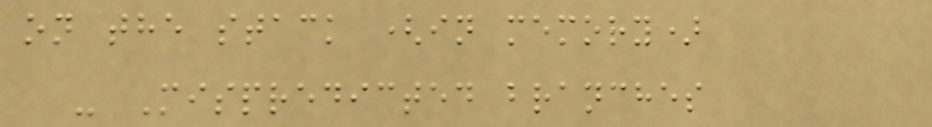on the stack (in memory)
- Mispredicted branches
